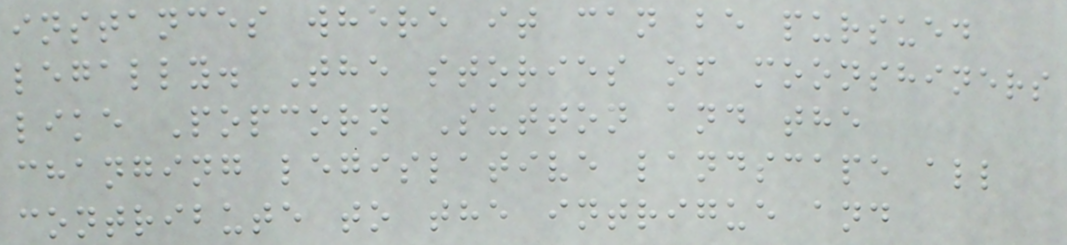instances where it can be pursued
legally. The stories of moonshiners
like Popcorn Sutton and the
changing legislative landscape all
contribute to the intrigue and
